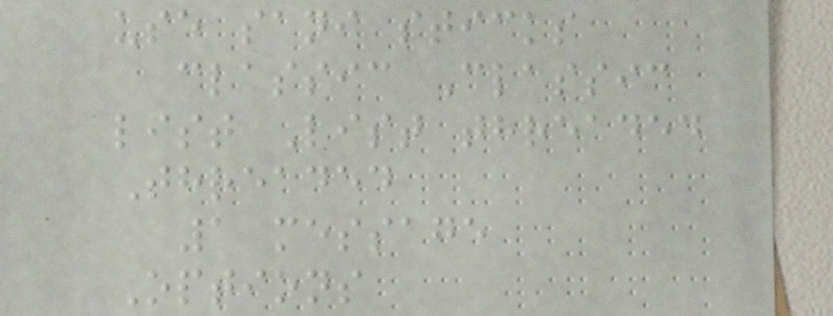use sani sticks
classic Classic
list List threaded
Threaded
1 message
Options
